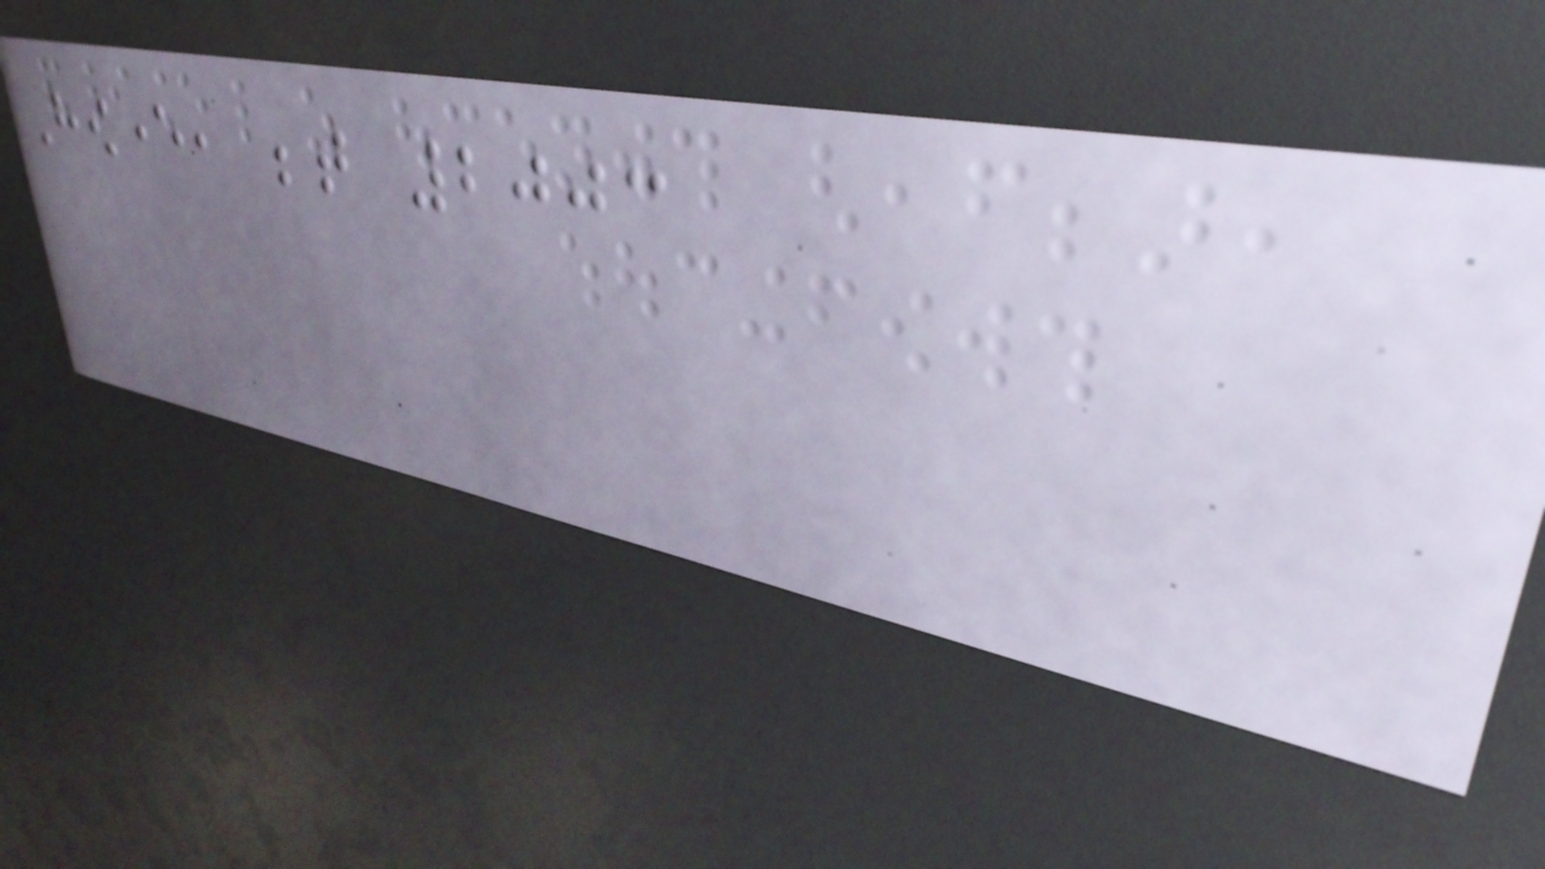However, between 2003
